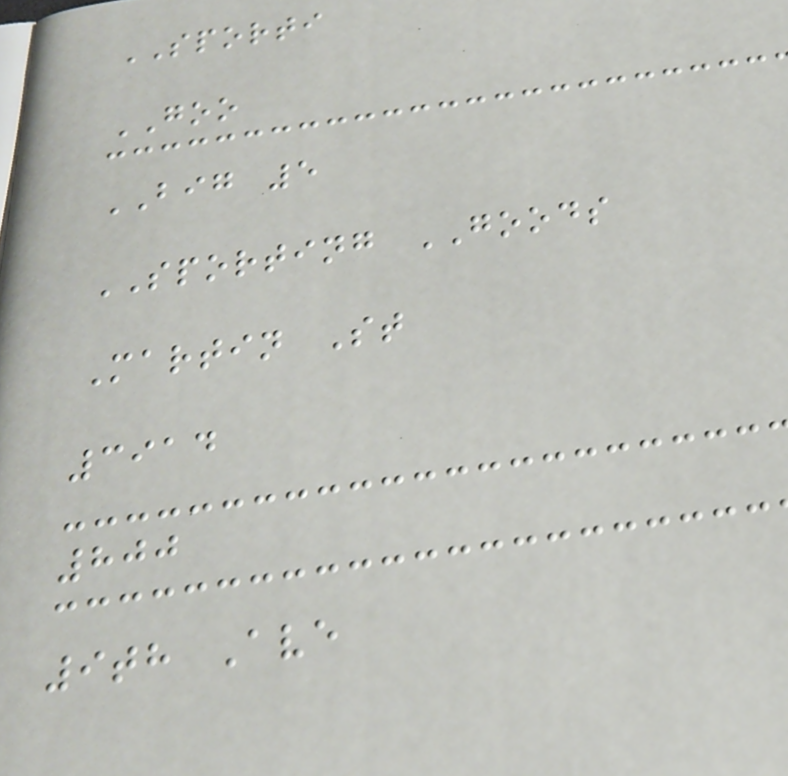SPORTI
GOO
BIG 5
SPORTING GOODS
Martin St
3914
800
9th Ave
